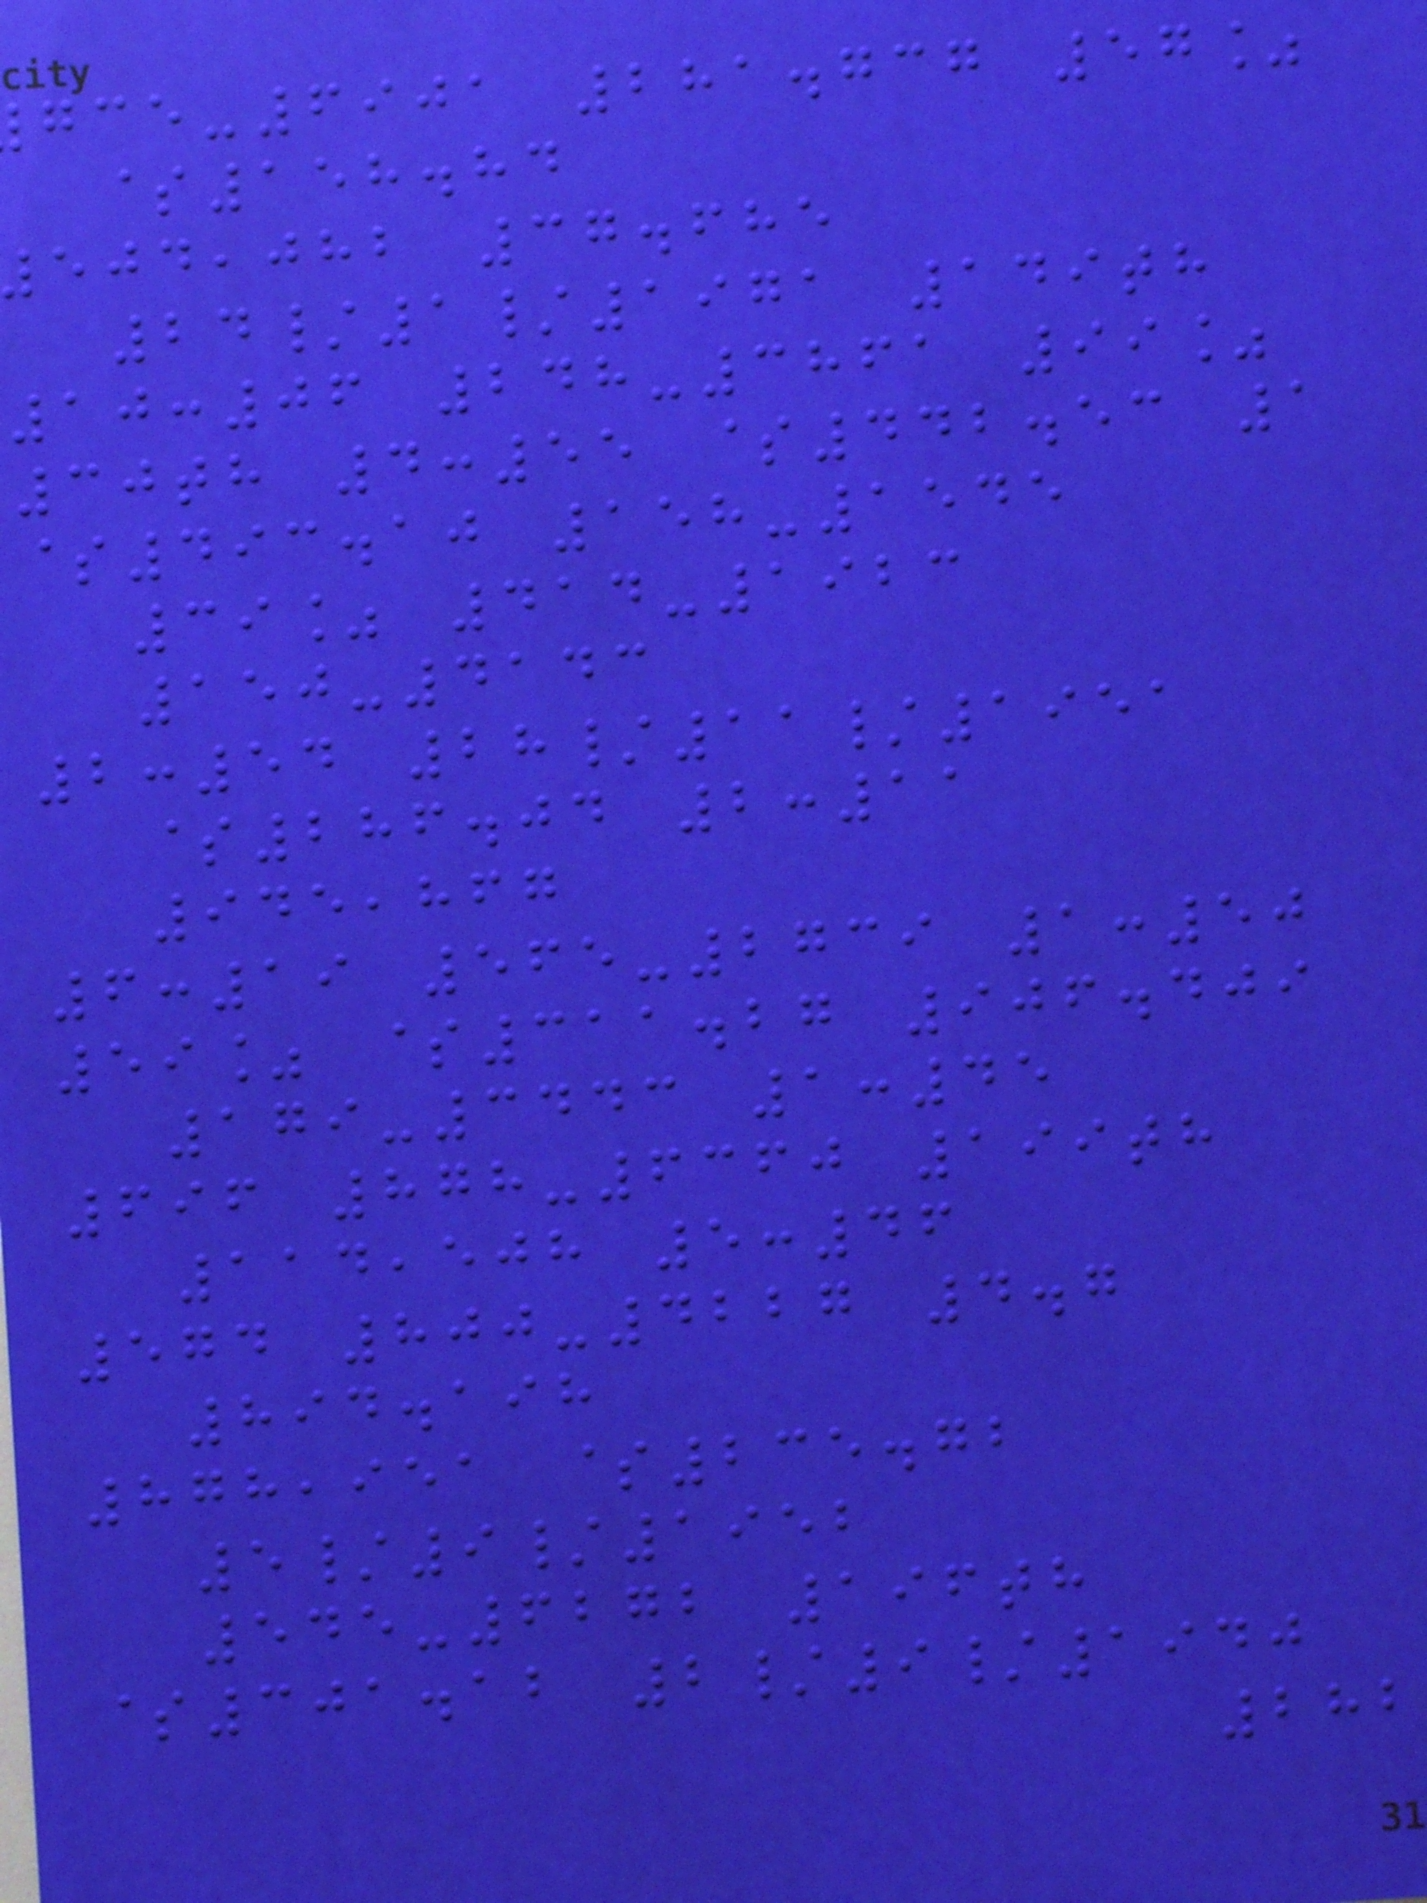-6901 281.737 57%
$158.84
,jhb 37.685
24/1/1971 149th
10:06 248-3861 99%
30th 4:55 $442.53 1
$493.10 158-1545
39% 414-1923
150-4143
2:54 28/11/1951
$286.04 2:11
945,867
6:19 565-2739 1:50
59% $311.27 906.409
179-3443 1:45
696 878-6360 199th
114,508 5:46
574 800-4227 4.7
894.198
878,951 $235.72
5/9/1952
545-6272 196th
$301.12 2/9/1940
282
